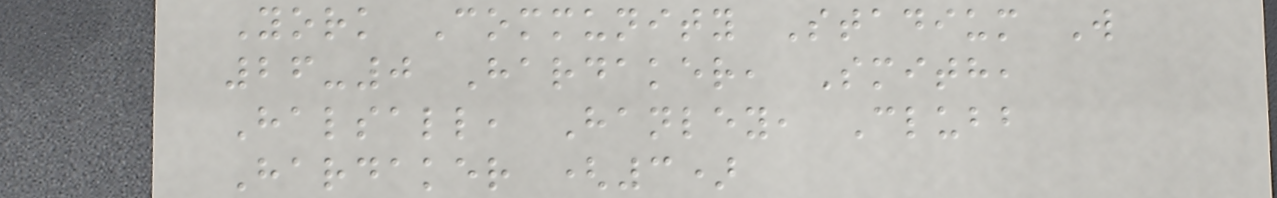York Community Stadium W
26-0 Hardaker, Smith,
Halsall, Hanley, Clubb
Hardaker (3)
